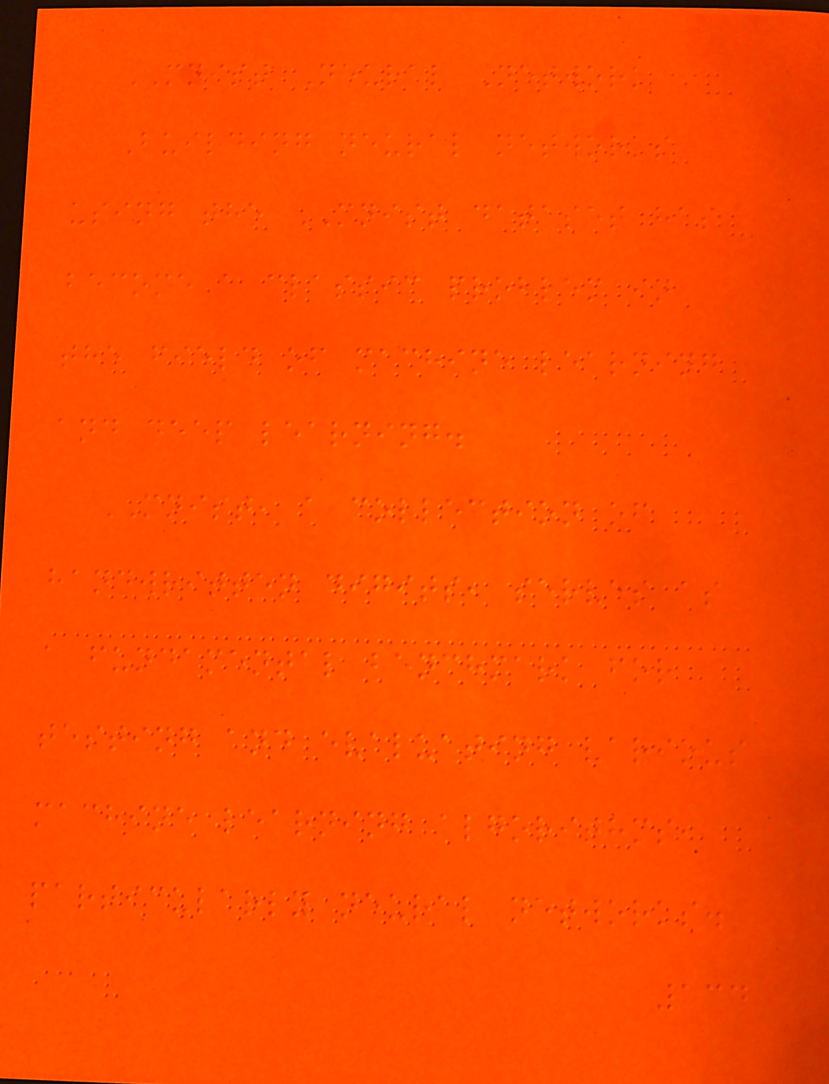MNIST Neural Network
Building neural networks
using the MNIST dataset has
become a classic problem in
the field of machine learning
and deep learning.
MNIST, a collection of
handwritten digits, serves as
a fundamental benchmark for
testing and evaluating various
machine learning algorithms,
particularly neural networks.
134
